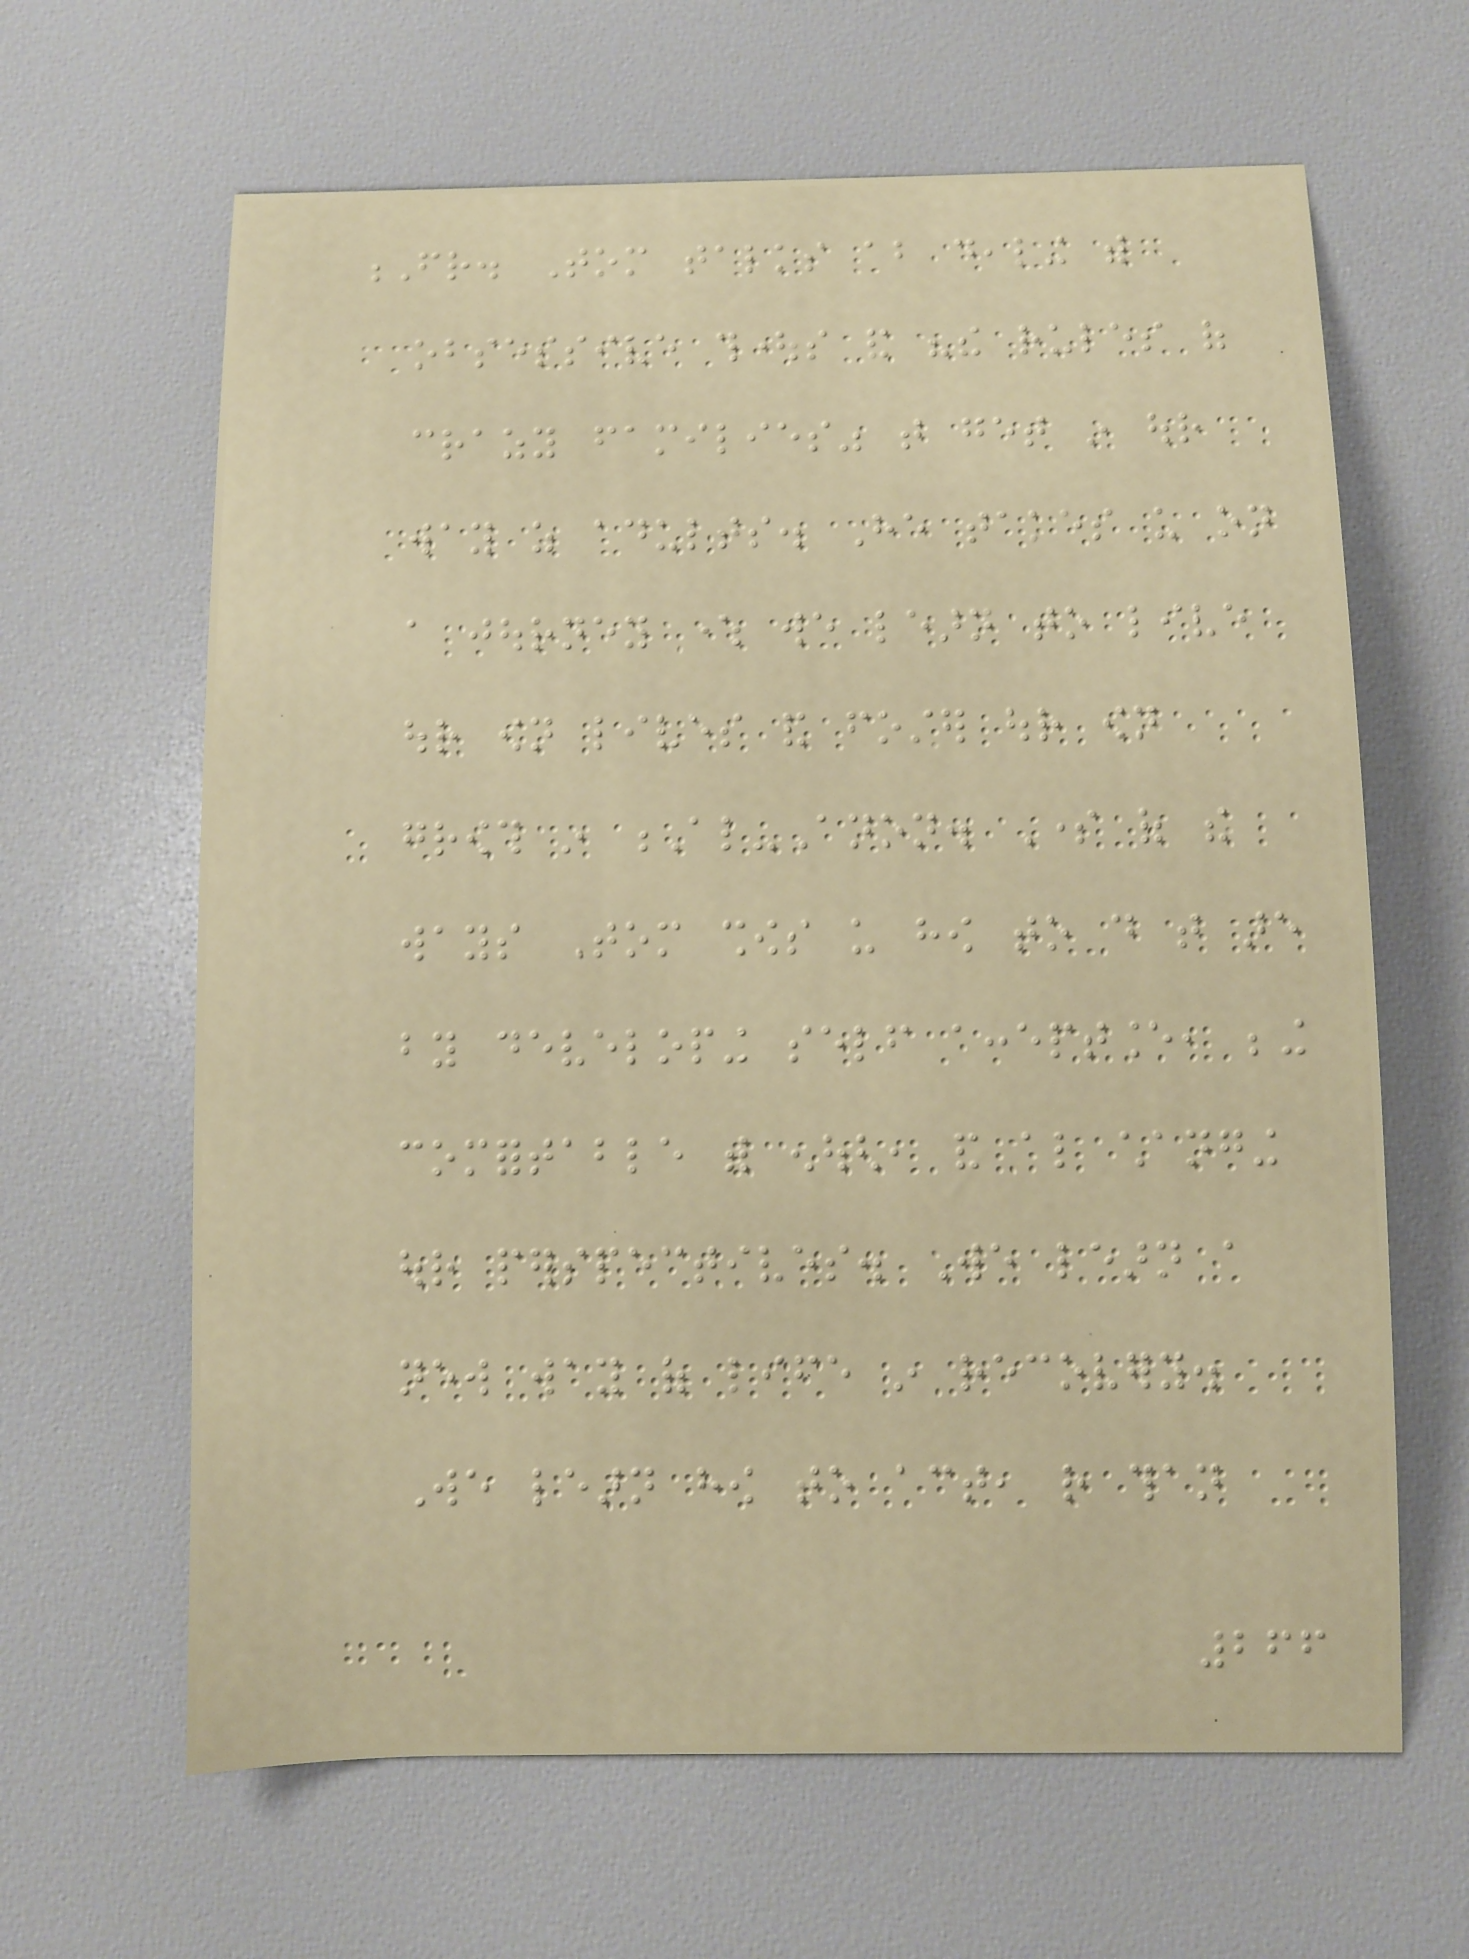Fr. Tom talks about dealing with
obsessive thoughts and "the rules of
crazy families" that get in our
way as adults. He takes us on
a journey where we learn to live
our own lives and foster our own
growth in Al-Anon. Some of the
ways Tom shows us how to do that are
by developing self acceptance, being
comfortable with enough, and also changing
our perspectives. We learn a
new way of life in recovery.
We learn how to act, rather than
266
